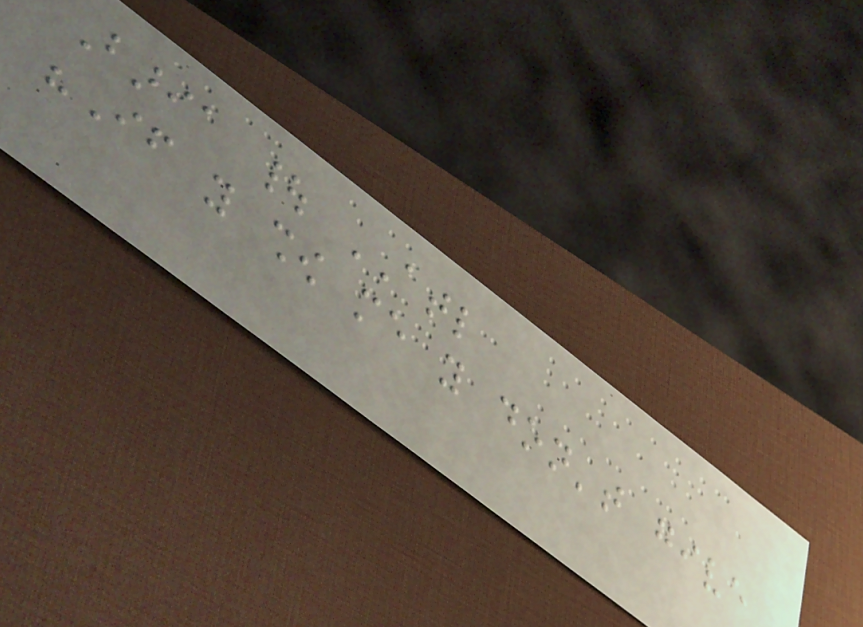Baria | ATL
"If you show me you don't give
